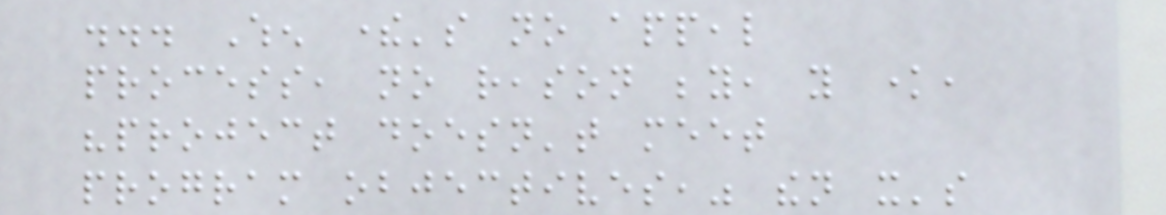... When there's no appeal
process, no reason beyond, you know,
"project doesn't meet
program objectives," then it's
